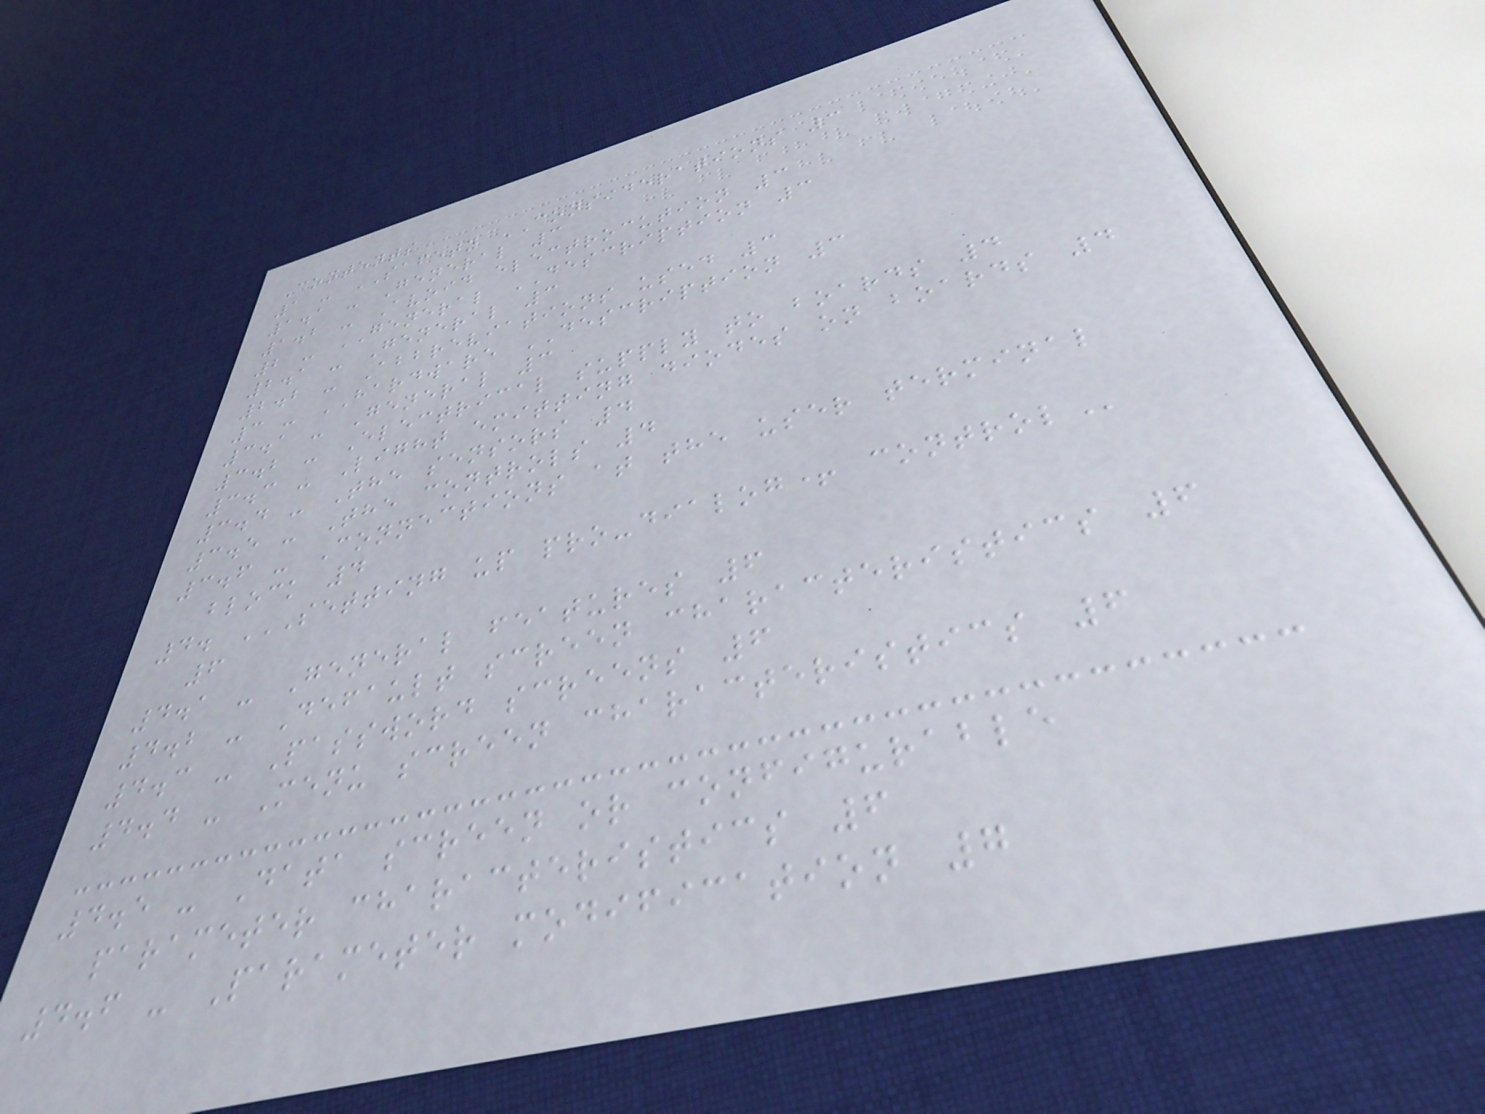Contents
1 - SAFETY CONSIDERATIONS 3
1.1 - General 3
1.2 - Avoid electrocution 3
2 - GENERAL DESCRIPTION 3
2.1 - General 3
2.2 - Abbreviations used 3
3 - HARDWARE DESCRIPTION 3
3.1 - General 3
3.2 - Electrical supply to boards 4
3.3 - Light emitting diodes on boards 4
3.4 - The sensors 4
3.5 - The controls 4
3.6 - Connections at the user terminal
block 4
4. SETTING UP PRO-DIALOG+ CONTROL
6
4.1 - General features 6
4.2 - Default screen characteristics 6
4.3 - Password screens 6
4.4 - Menu screen characteristics 6
4.5 - Data screen or configurable
parameter characteristics 6
4.6 - Parameter modification 7
